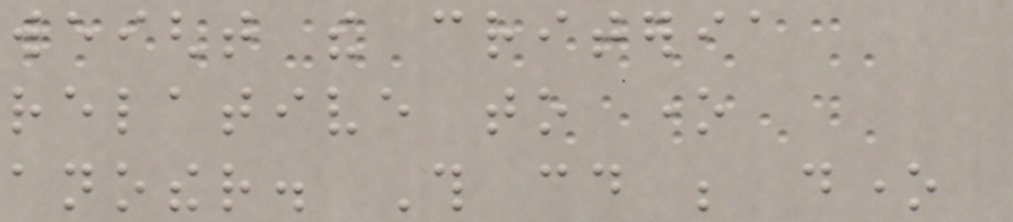weight the criteria
relative to one
another. This could be done
